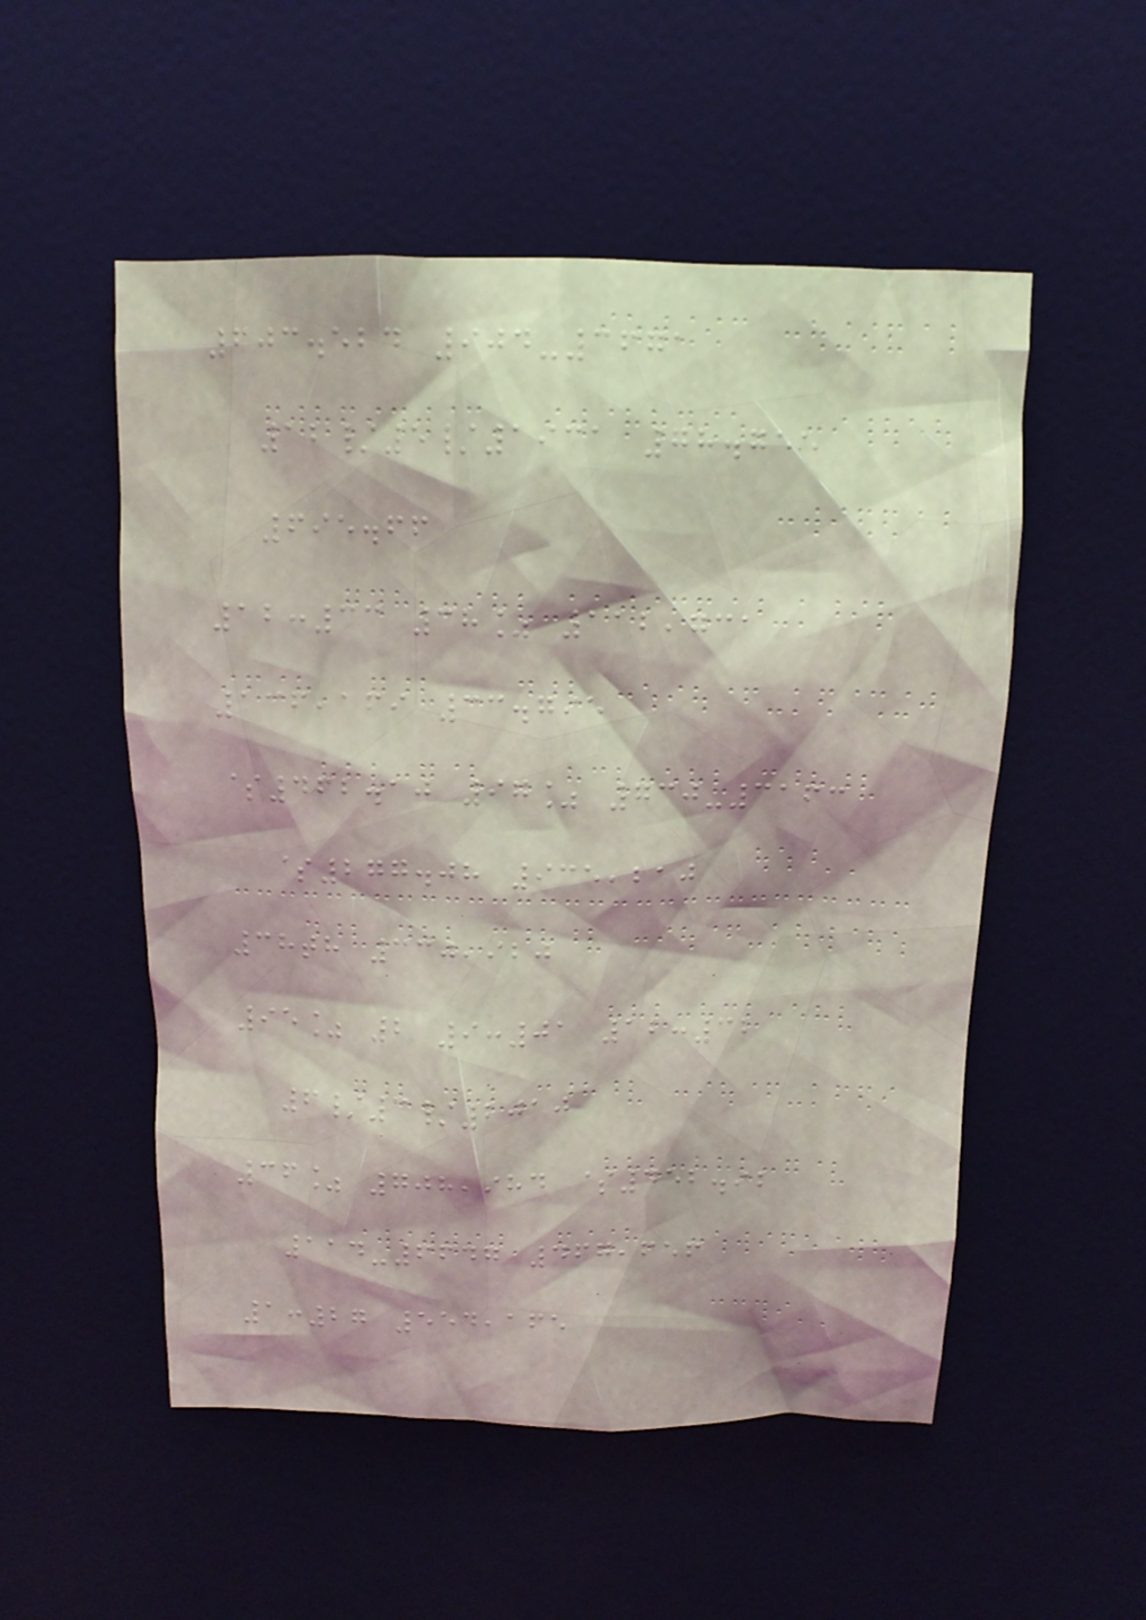603.524 904-3671
12/5/1931 78.755
695.66
12:33 38% 112,731
136,169 33.795
$462.10 97% 730-3163
$277.08 935,210
38th 330,920
95% 2 9:01 12:32
6/3/2010
36% 708,984 $452.92
114-6647 467,656
1:27 554,165
